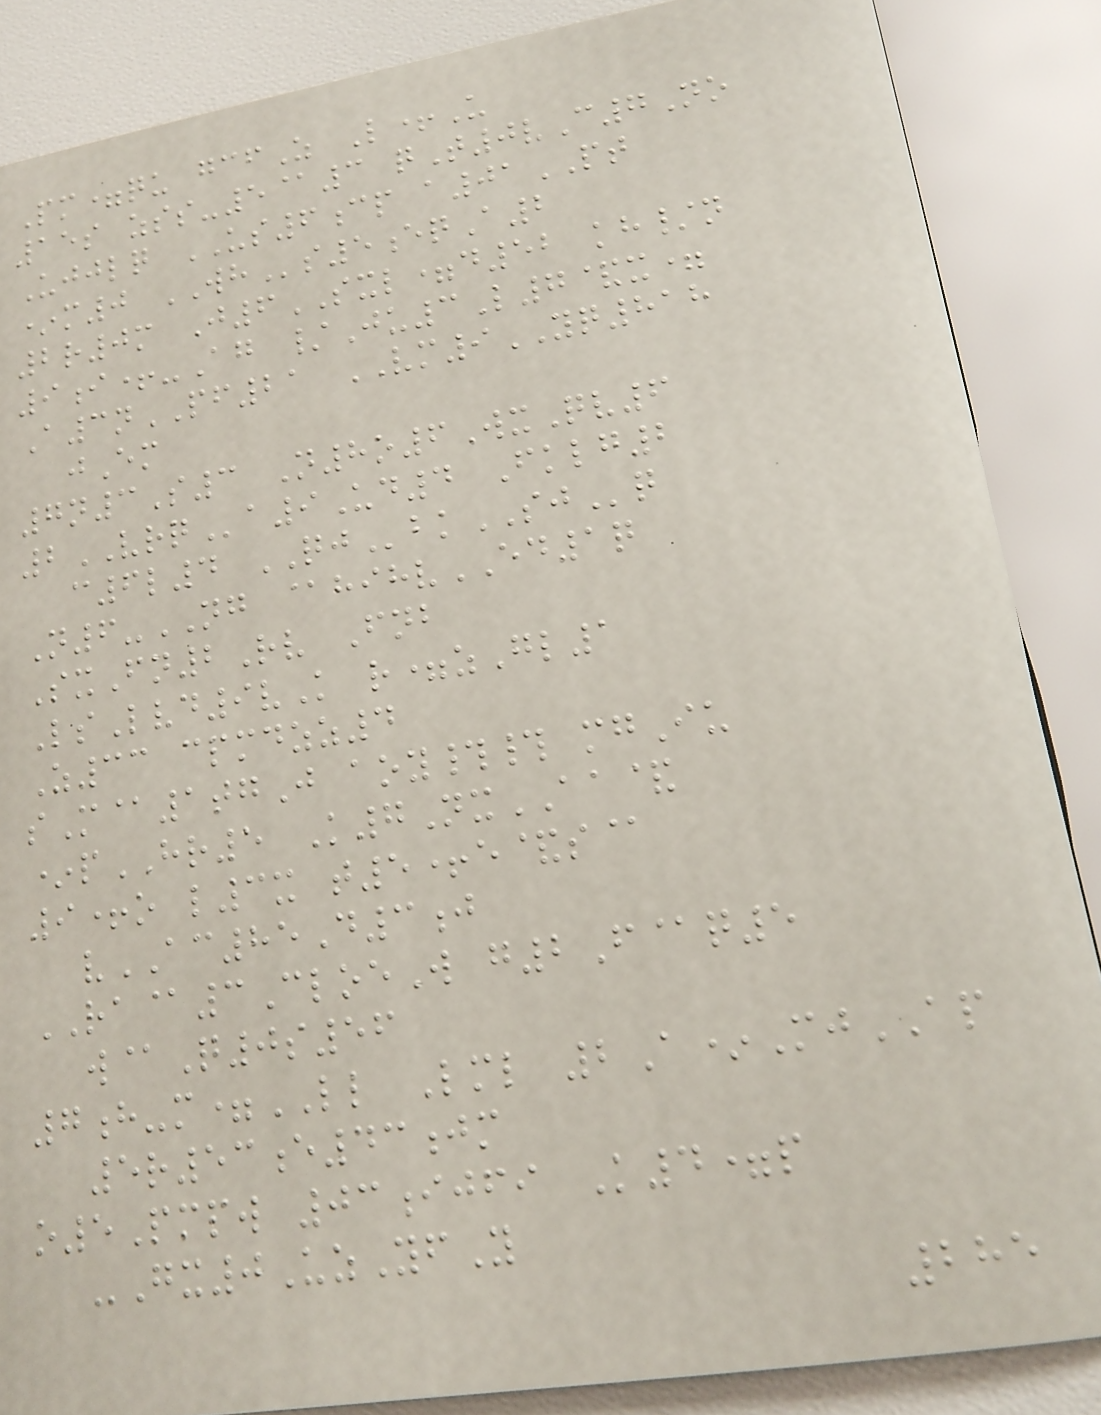Pm=qu gcfZ L+U
15s zss-5@3 qT0vC7No
Ujjlq US6cp a01PT
*m0 WHs5eqA2
2r0m J6SXL=d52 kh/n
9i+-Ag /Ju3L7&x=
A3nPF21 VM9YQ818
jEm
7n3S3 N8o6WxQv6
2VRQa9Ud4 Fklg2
c6l4 QJbkSJq
N6-NG @hihvED1q
SxFn2Rv Fnb
LsLvd9vK r=zGl1
Z33 cpmdzz4
sM@1tgJ aoy## mgIu
*pHR5 K7NxAA&
9+o l3x t5+e&s@
vAC85D3j
RA@3CloeW g2F@q5
w@Q0s56
7h-m=LL Lml 2A*MjAP
5r53e43jm
o5Pmpw 03ijfi K4=p
-Gx0UzYfY
285
